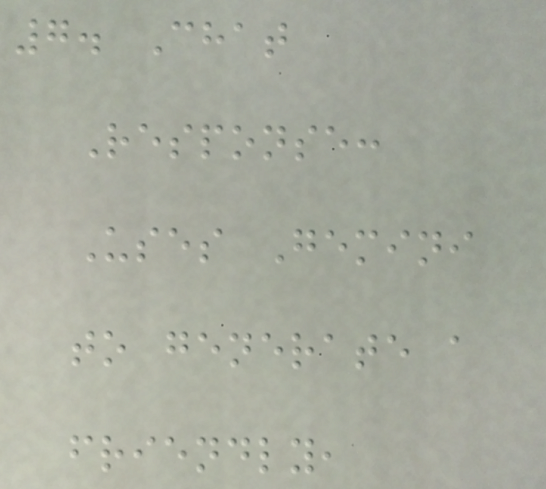7. Chat
Response:
Uses Gemini
to generate a
friendly,
